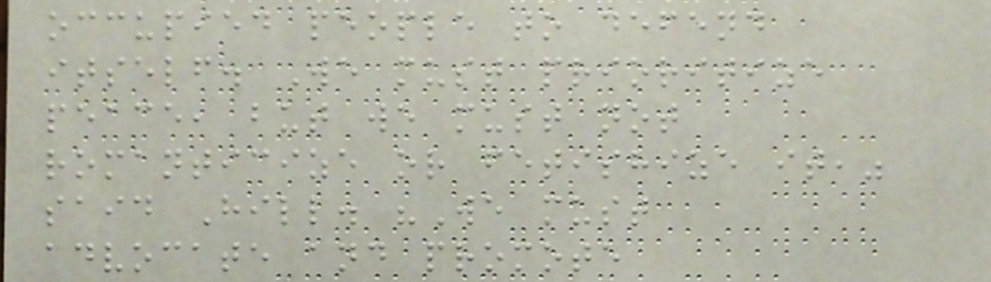occupied people to defend
itself. We must prioritize
peace, but we must not
romanticize or fetishize it,"
said Hill. "We must
advocate and promote
